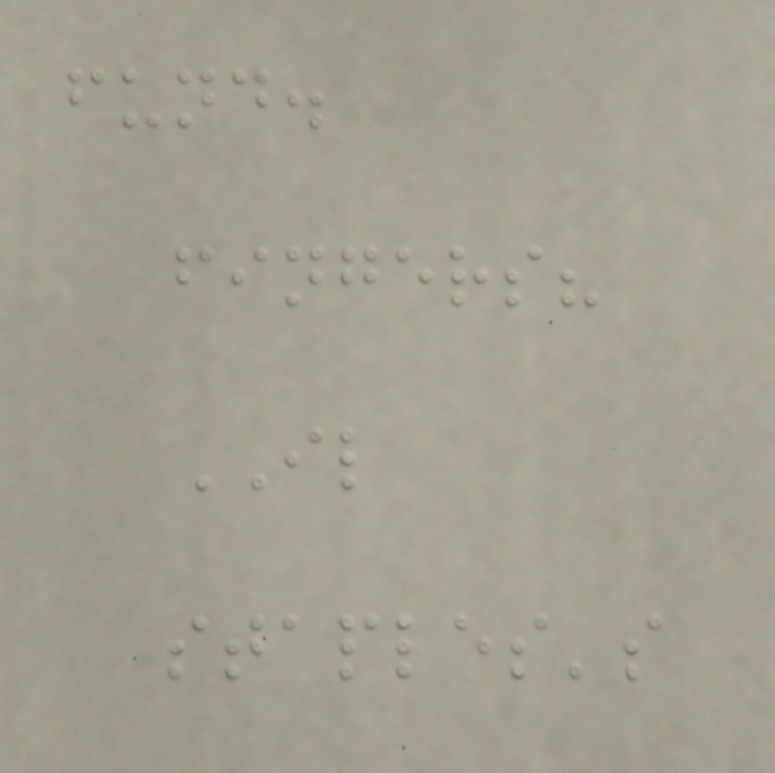fund.
fingers?
IL
staples's
